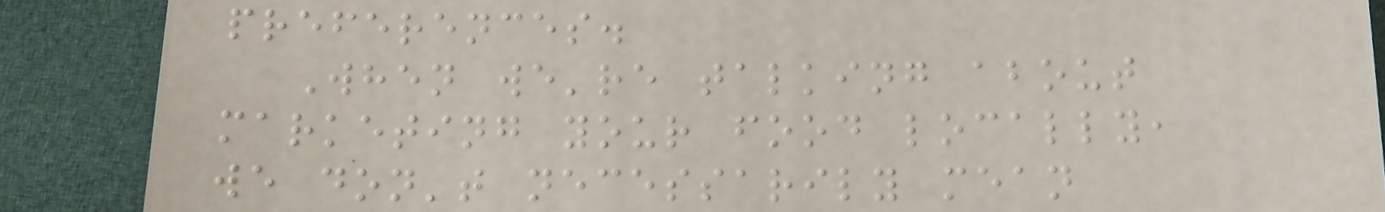preferences.
When we're talking about
marketing your food locally,
we don't necessarily mean
